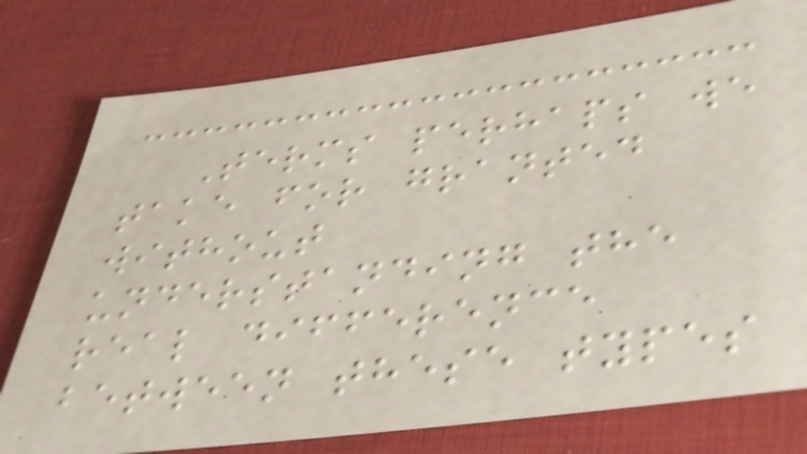Terms perhaps we
take for granted
without
understanding the
real difference
between these types
